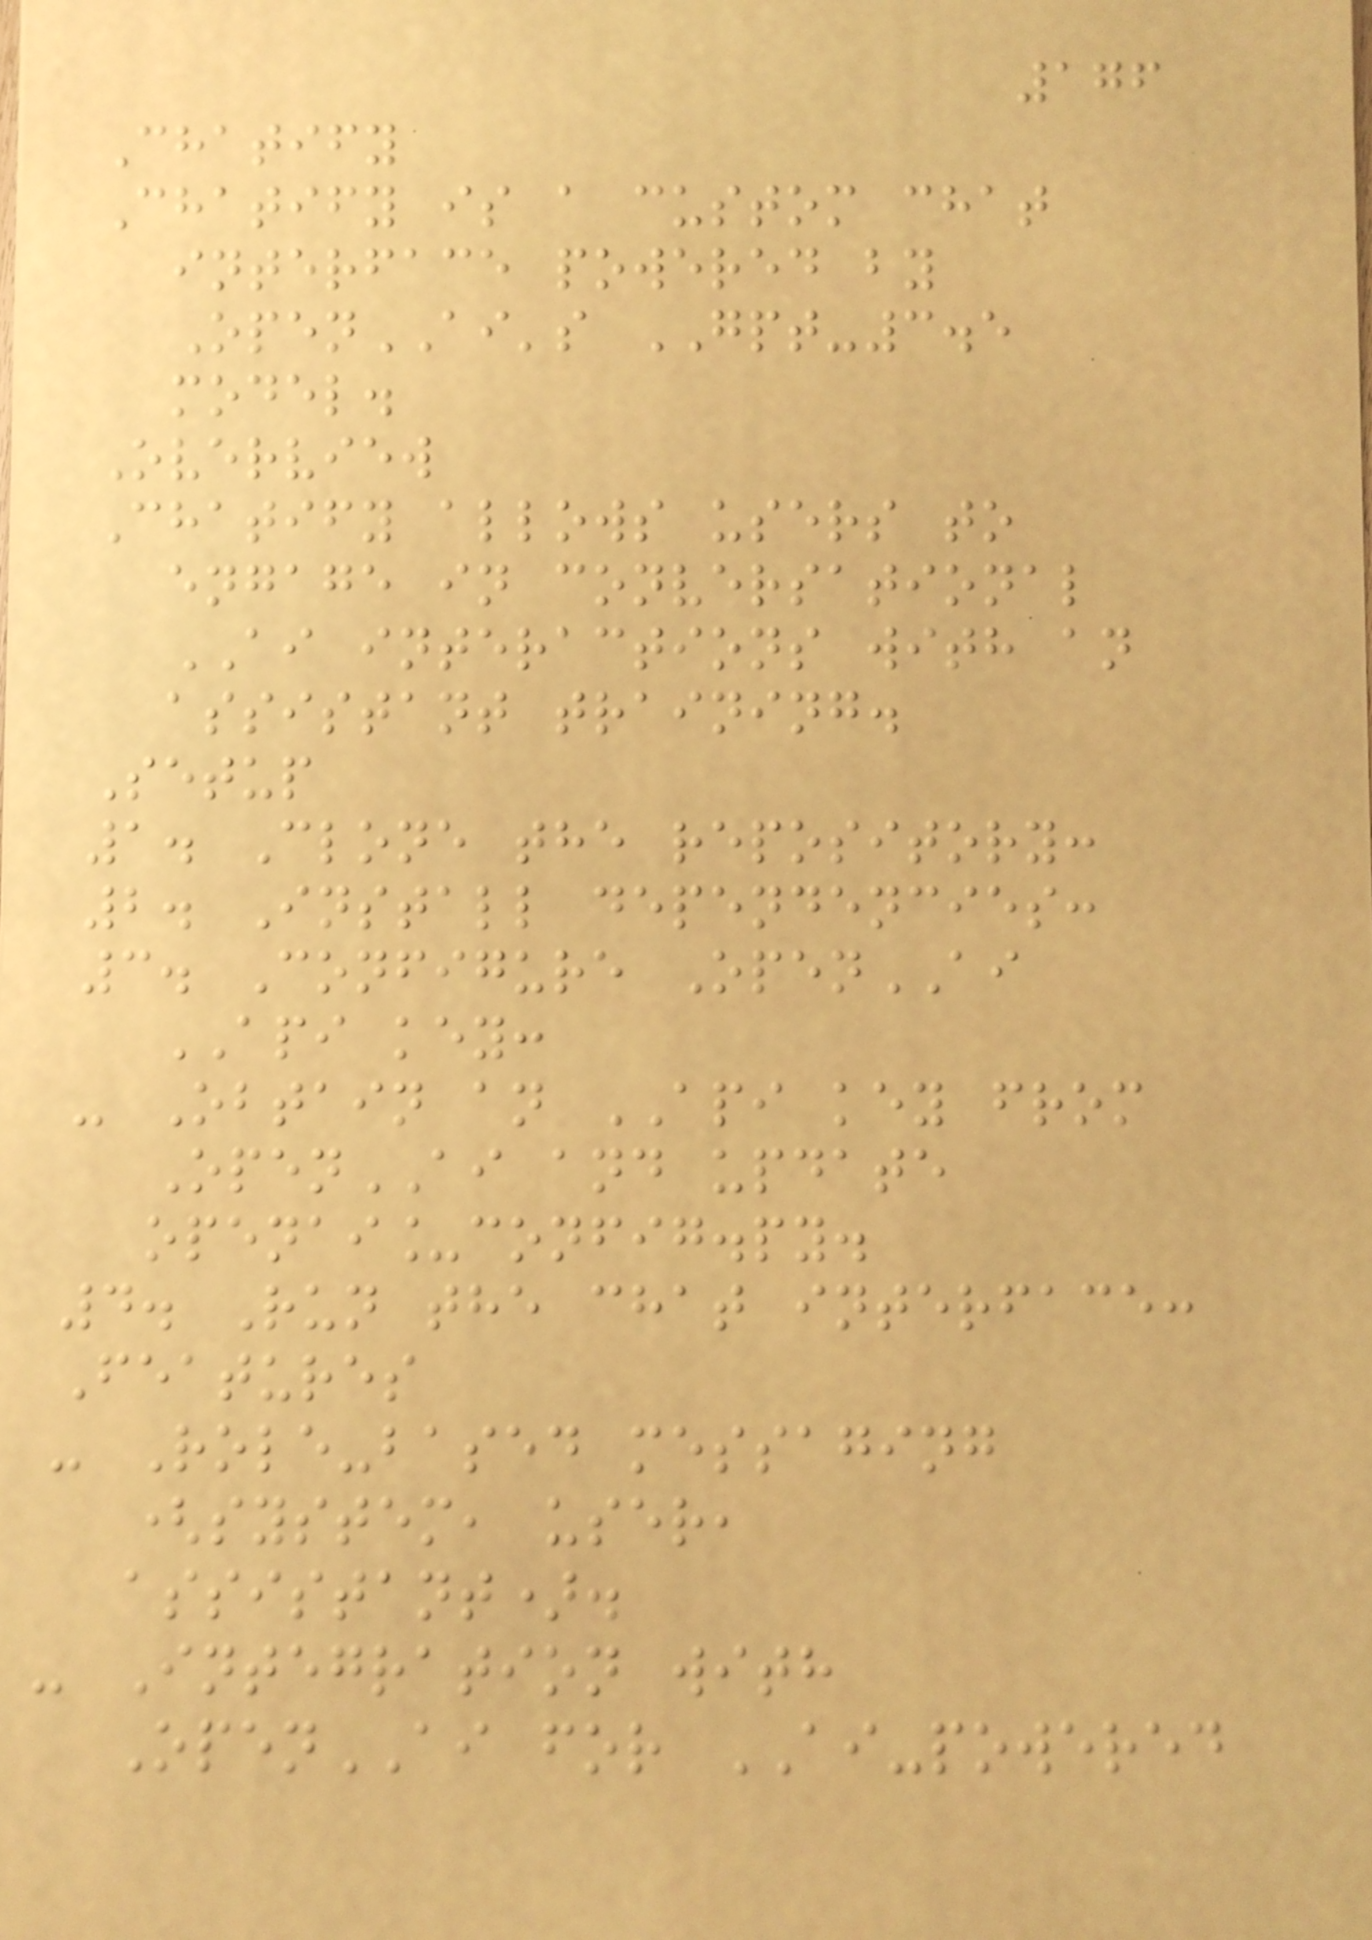176
Chatify
Chatify is a custom chat
interface powered by
OpenAI's GPT-3.5
model.
Overview
Chatify allows users to
engage in conversational
AI interactions with an
assistant training.
Setup
1. Clone the repository:
2. Install dependencies:
3. Configure OpenAI
API key:
- Obtain an API key from
OpenAI and update
openai_config.py.
4. Run the chat interface:
Features
- Role-based messaging
(system, user,
assistant).
- Integration with
OpenAI for AI-powered
